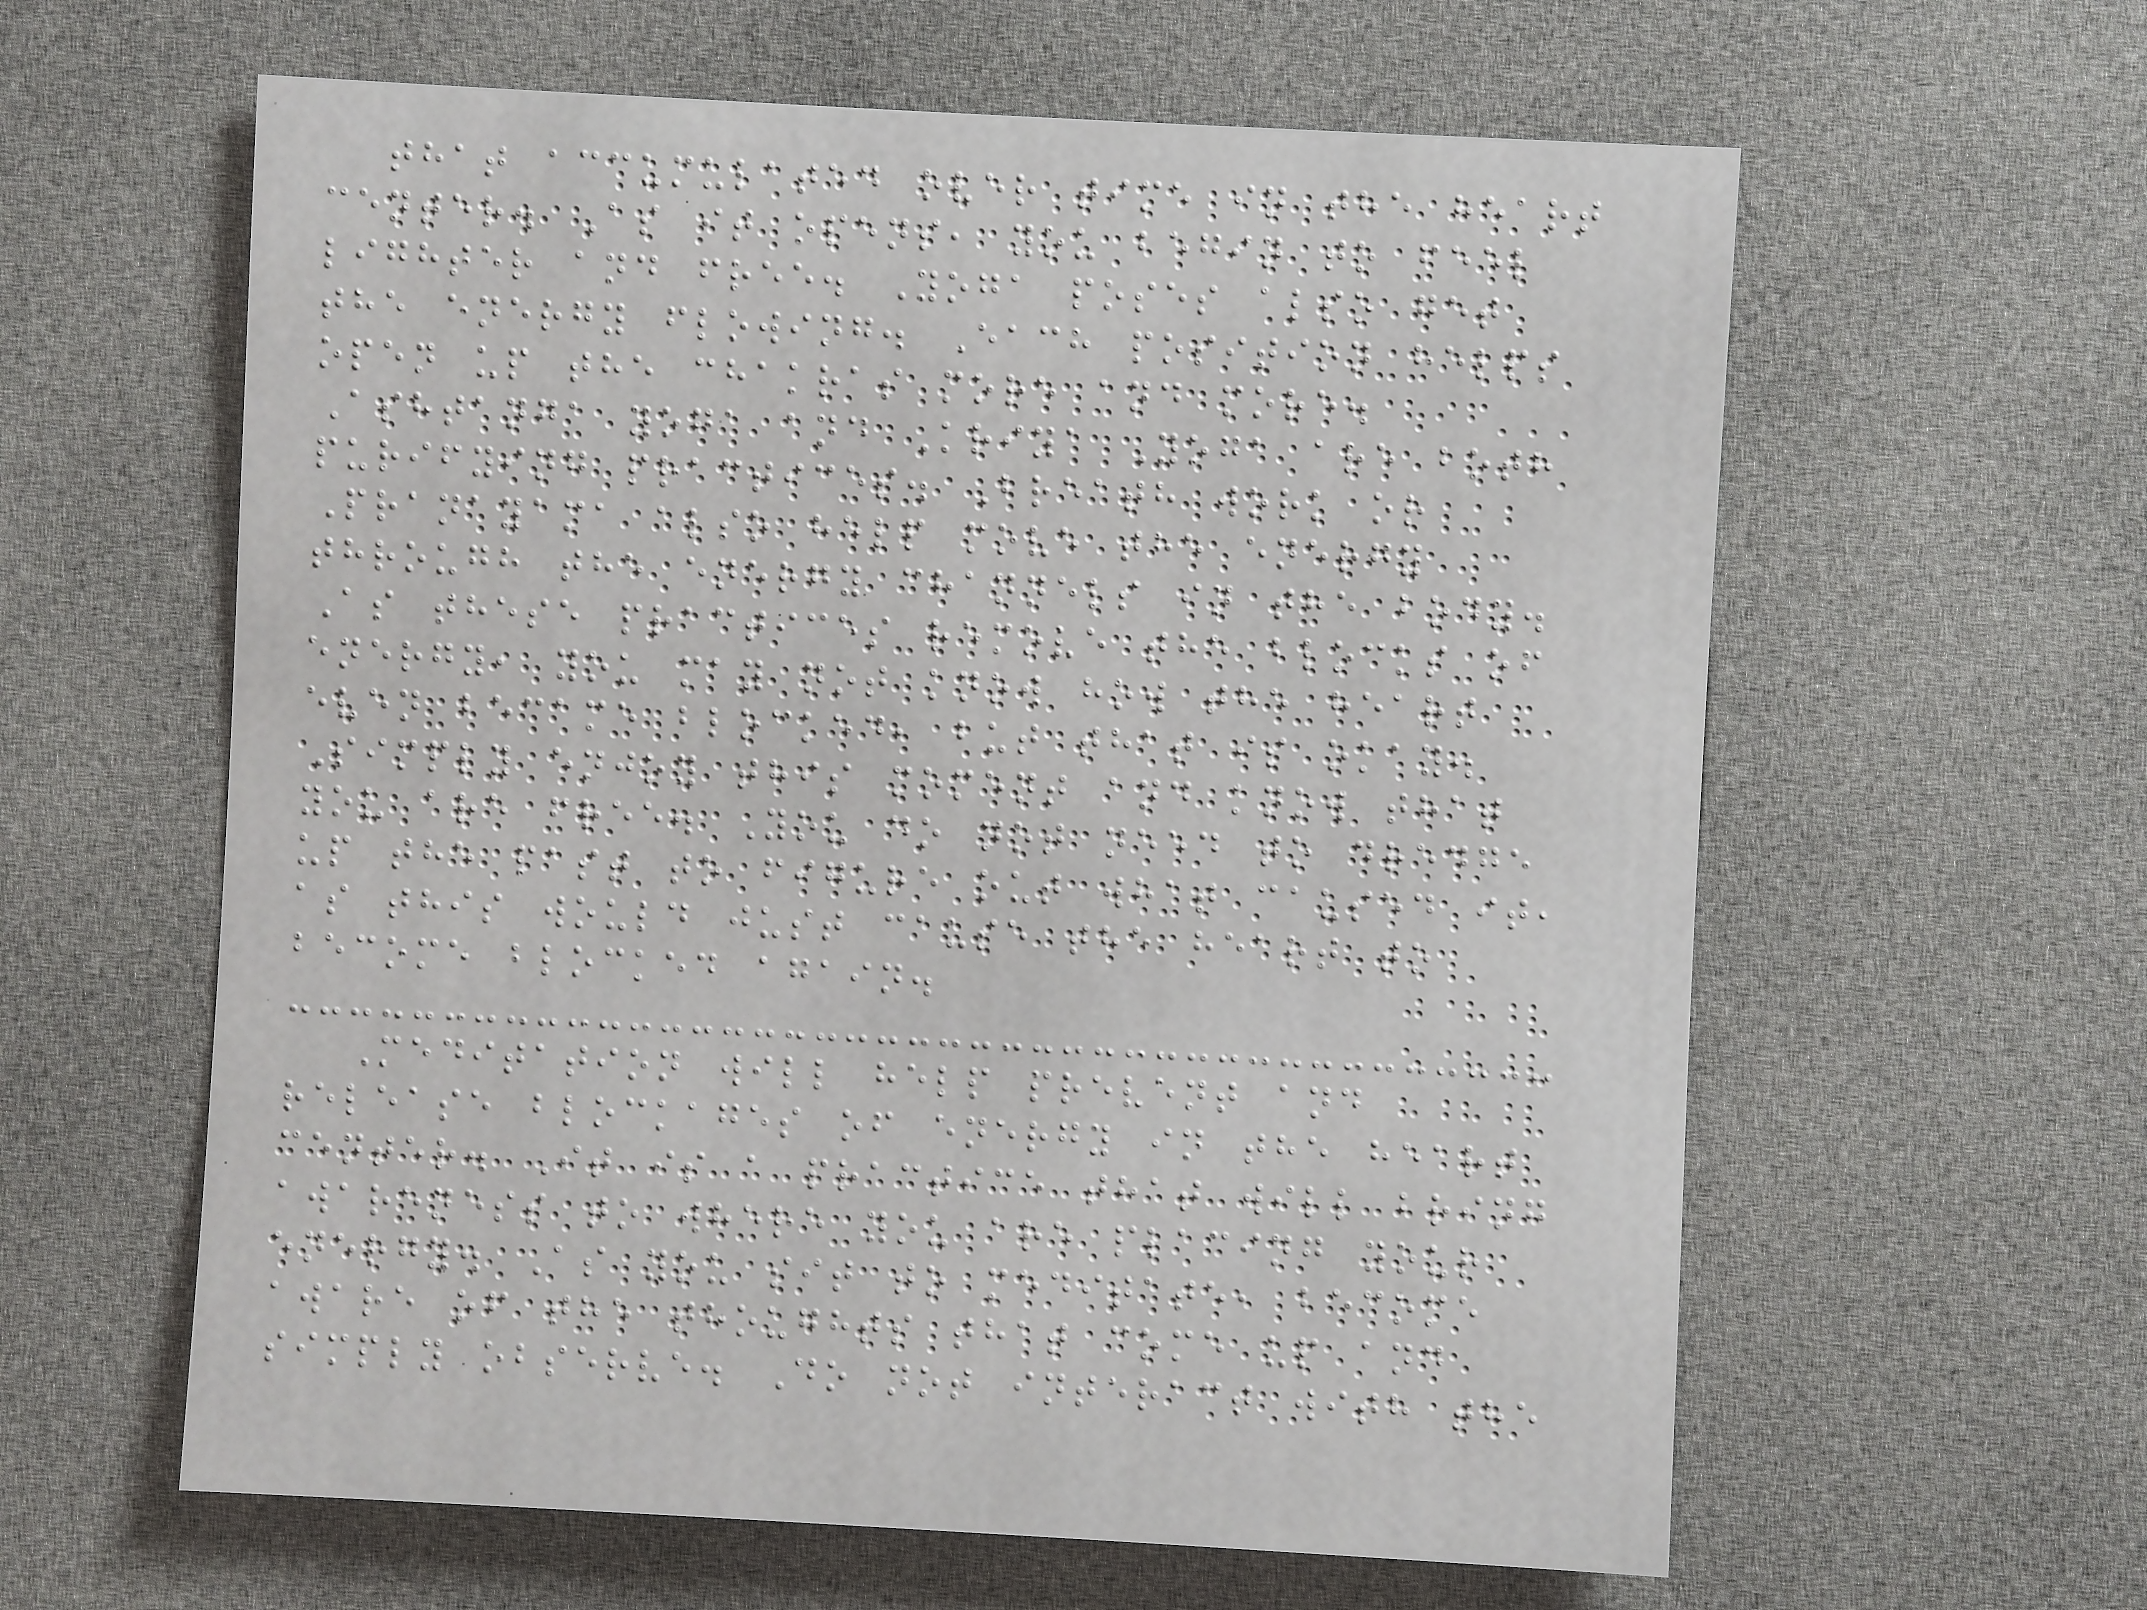that accumulated over time in the heart
center. As it opens, you begin to feel
lighter and free. Yoga poses also get
the energy flowing. Each position helps
open up the chakras more and more.
Ashtanga yoga and Kriya Yoga are both
purifying practices. Breath work or
Pranayama also help move the energy
through the energy channels in the body.
As these practices remove the blocks of
energy, you may not know how the heart
even became blocked, but that is okay.
Simply enjoy this moment and know that
you are free. You do not need to dredge
up the past to figure out what caused it,
as this would just cause the heart to
become blocked again.
Meditation will help prevent and
release blockages of energy in the heart
center. It is a practice that will bring
awareness to where you are placing your
energy. As you sit to meditate, become
aware of the thoughts that come up and
simply observe. Do not interact with the
